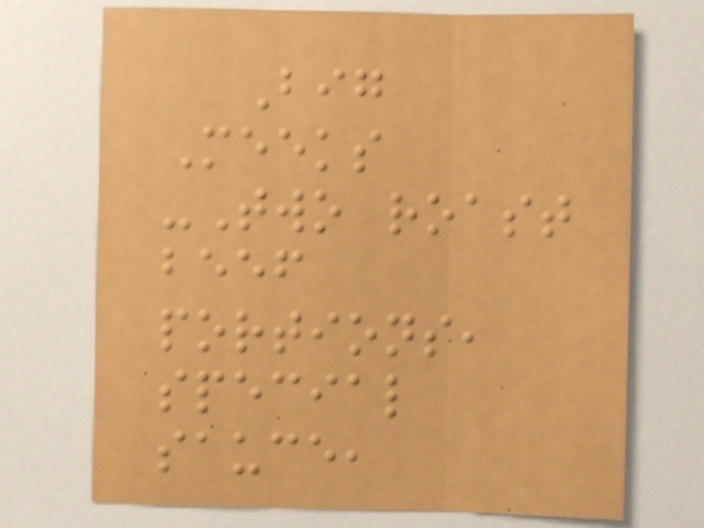Big
Meeks
-Two roast
beef
portions,
special
sauce,
